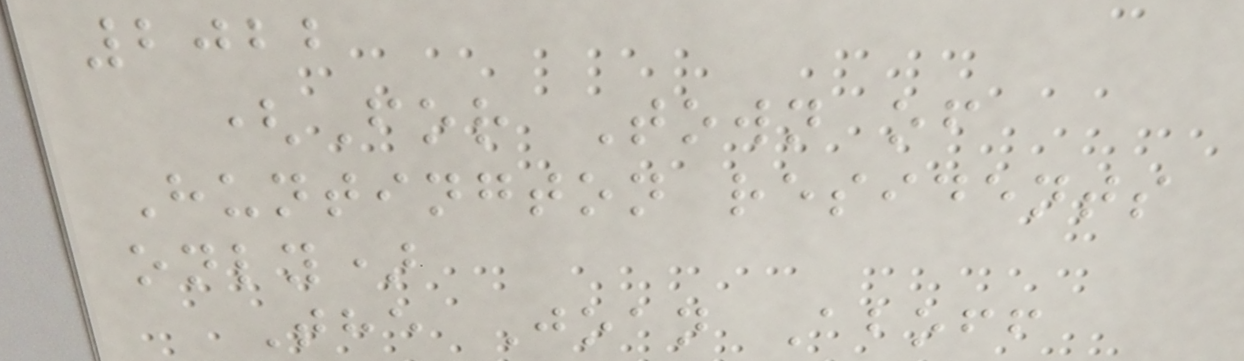2022
(For Town of
Huntington residents
only)
The Joan Aboff
